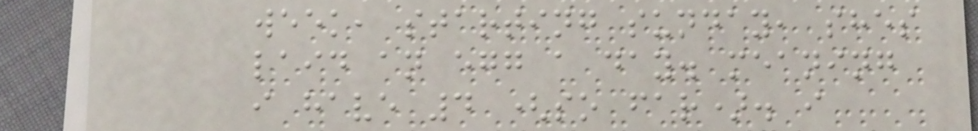week, starting sunday, shes
laid an egg a day. meaning
i have 4 (so far). i
